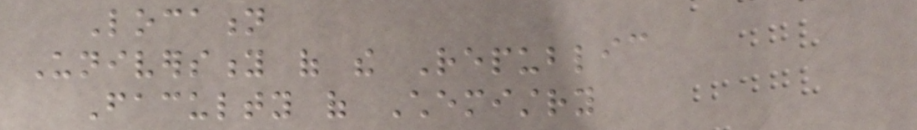Location
University of the Republic
Faculty of Chemistry
